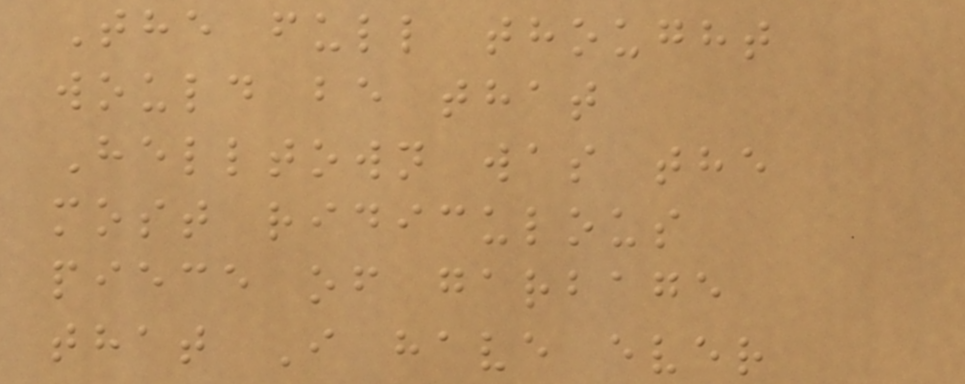The full thought
would be that
Helltown was the
most ridiculous
piece of garbage
that I have ever
